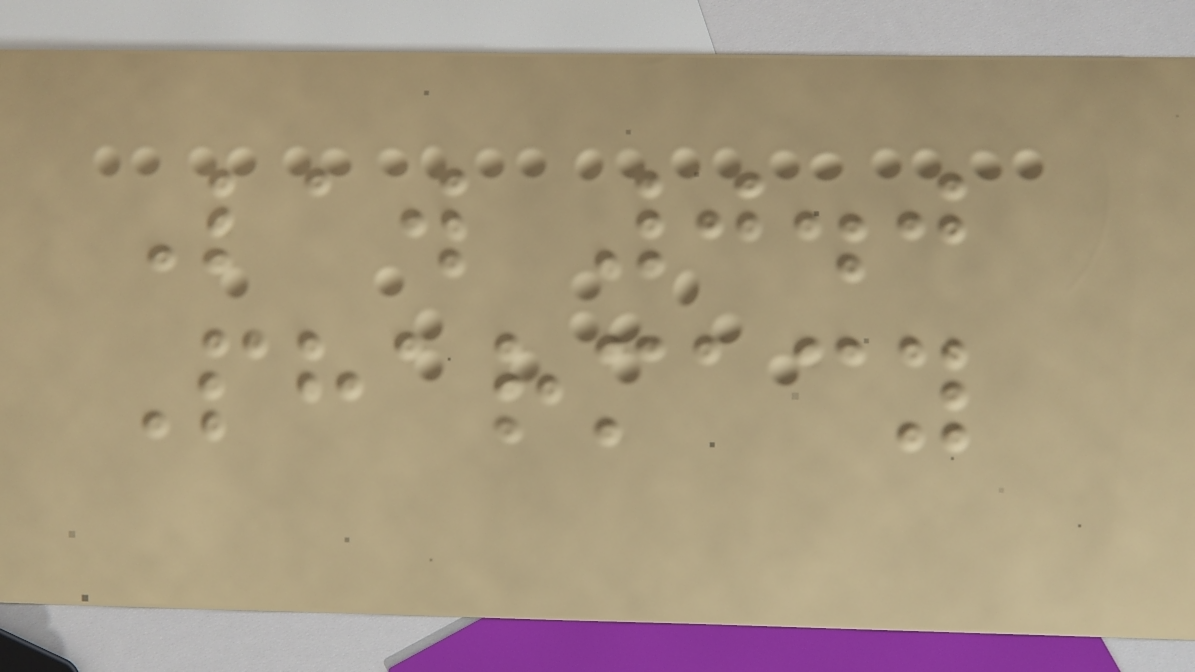Law 0.0
Pharmacy
